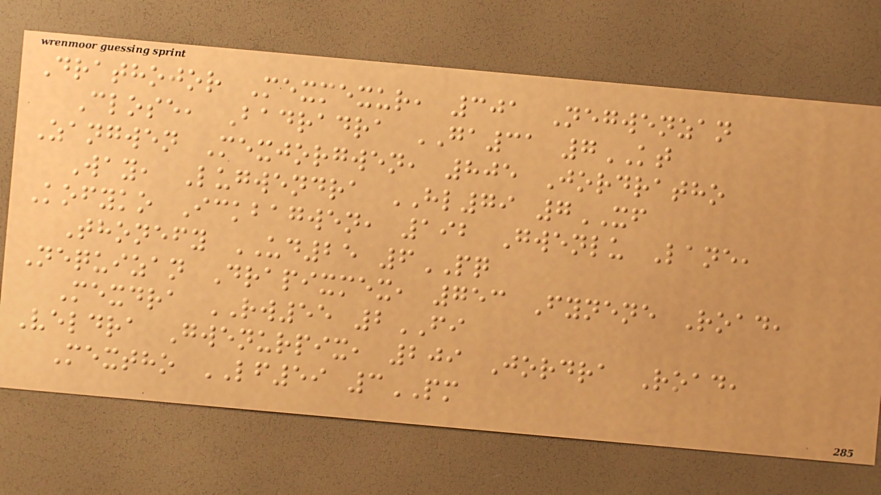Drathojor Mexmexur, 301 Negwenzan
Close, Badradra GA31 7KT
Zangwen Mexjorgwen, 805 Jordratho
Way, Lugwendra HL79 7XF
Kofyko Ickbagwen, 192 Gwenlu Lane,
Thonefy UD25 6PQ
Nequizan Drapixmex, 753 Fynene Road,
Mexdra RW55 2FI
Veldra Gwenurpix, 209 Jordra Road,
Mextho LF59 3PM
